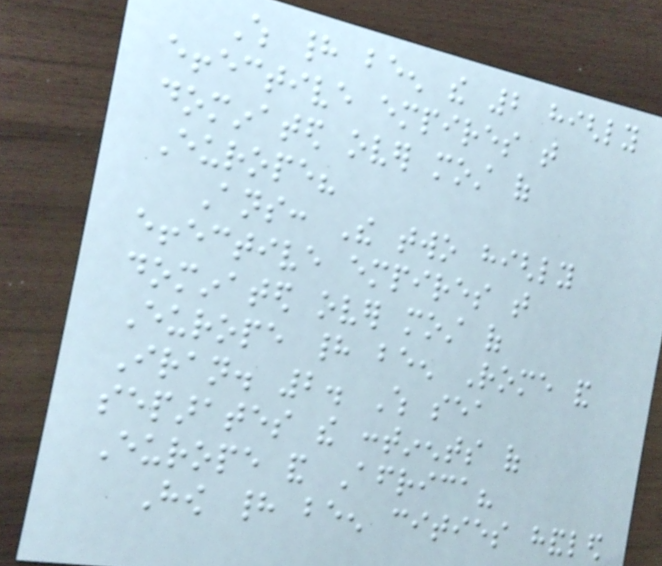Which had been the 2 highly
effective empires that
dominated over most of
Europe?
Ans: The two highly
effective empires that
dominated over most of
Europe had been Rome and
Iran. 2. Which sea
separates the continents of
Europe and Africa?
How had been cities handled
